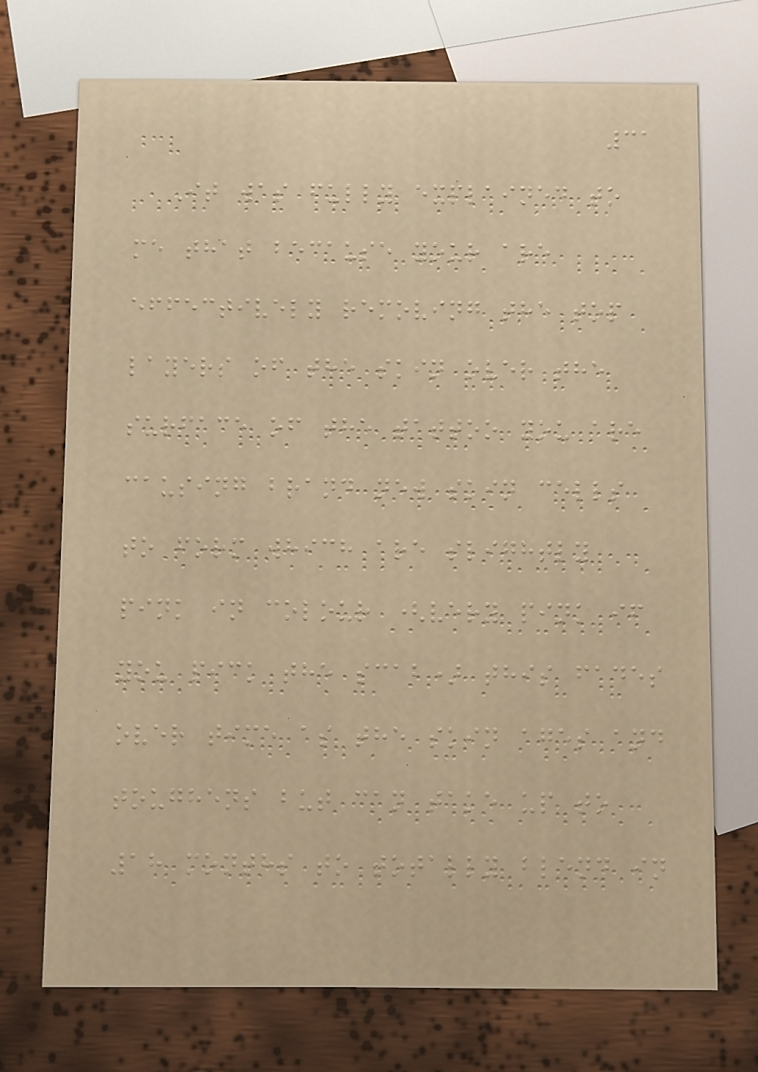31
It was fully explained to
me that because your are
effectively removing the top
layers of the skin over the
surface of the tattoo you are
causing brand new skin cells
to form which are slightly
pink in colour (very pink if
you pick the scab) this fades
over time as the skin ages and
toughens but can take up to
18 months to totally blend in
